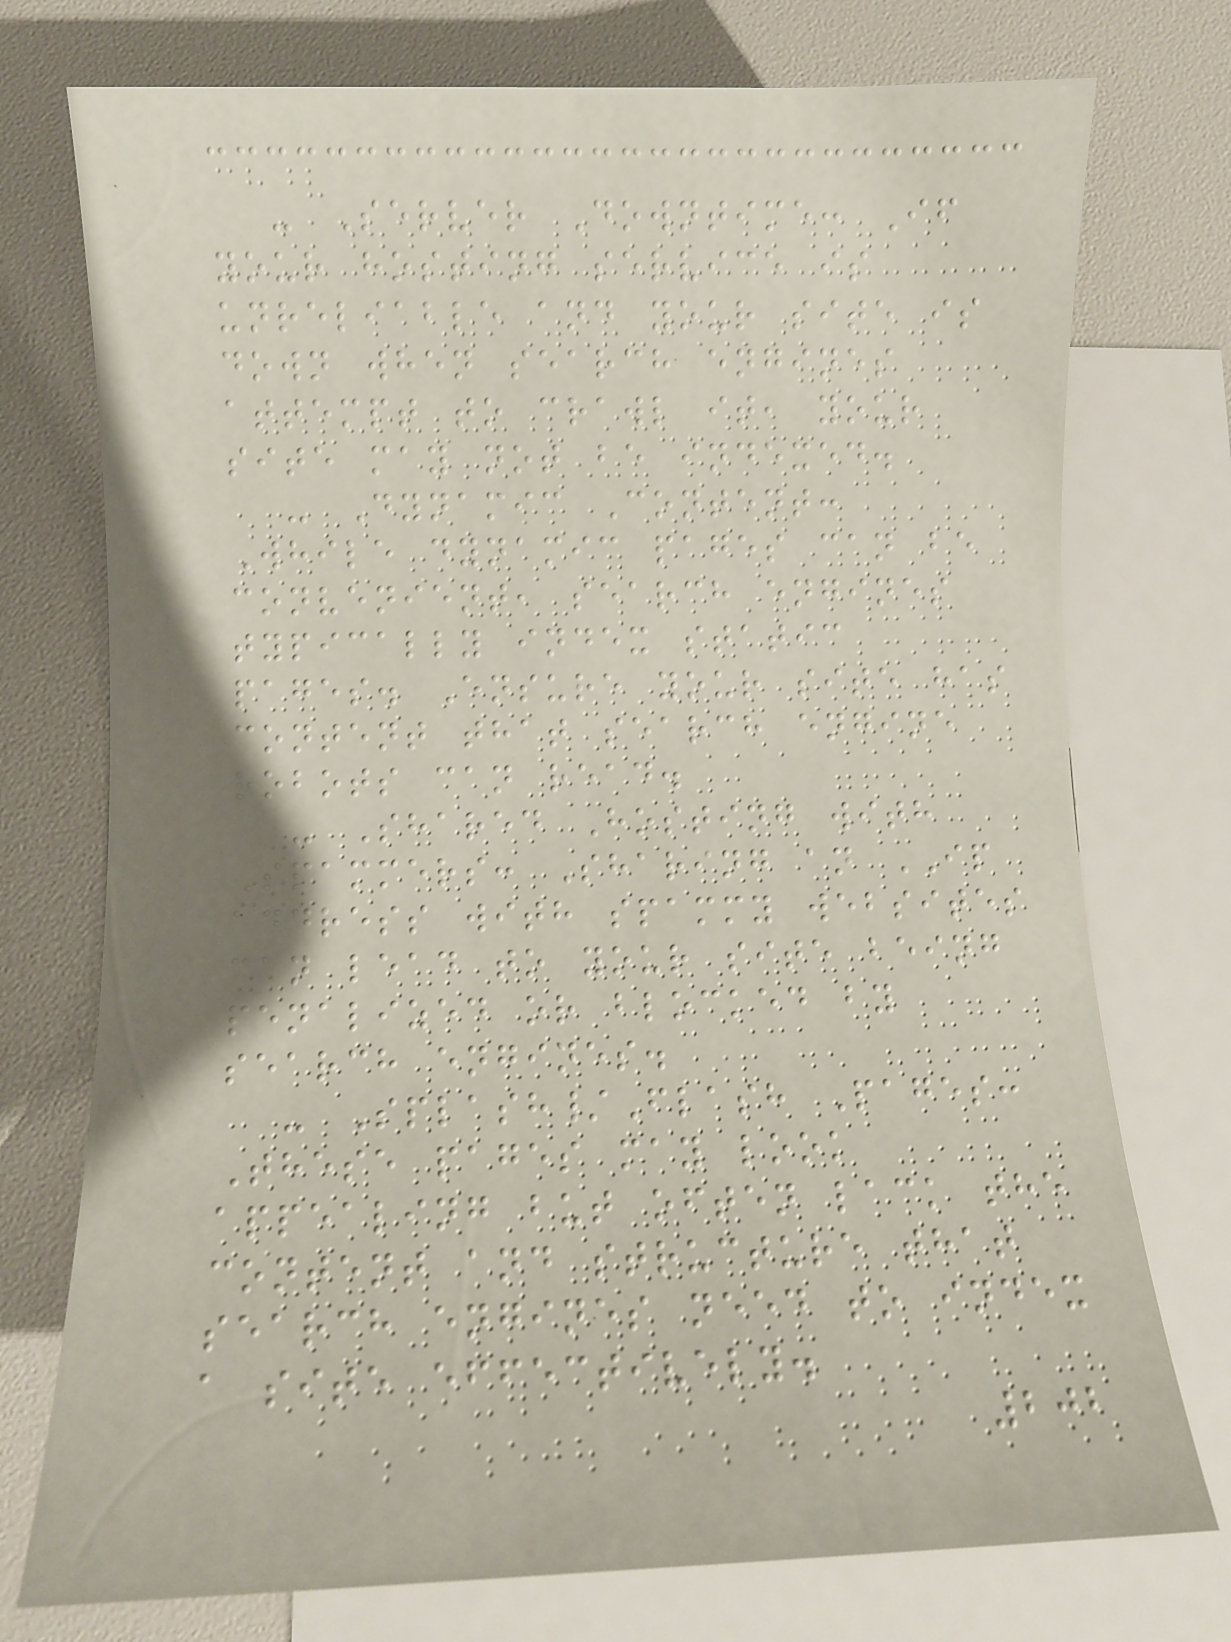- Server Downtime: If
your hosting service is
unreliable and your site is
down when search engines
attempt to crawl it, your
site may not be indexed.
- Dynamic Content:
While dynamic pages can be
convenient, search engines
typically index static
pages. Ensure your site has
content that search engine
robots can read.
- Shared Hosting with
Spammers: Sharing an IP
address with spammy websites
can lead to your site being
penalized or blocked by
search engines.
- Splash/Flash Pages:
These pages may look
appealing but often lack the
content and structure that
search engines need to index
a site effectively.
202
